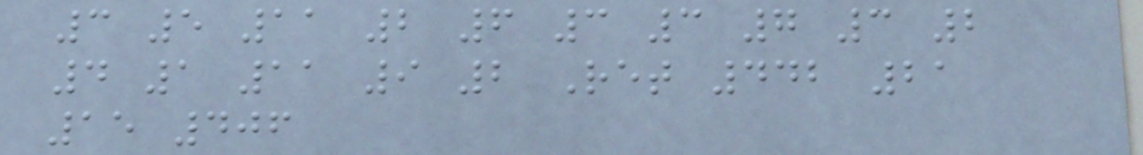3 5 11 2 6 3 3 7 3 2
4 1 11 9 2 Ret 442 21
15 406
